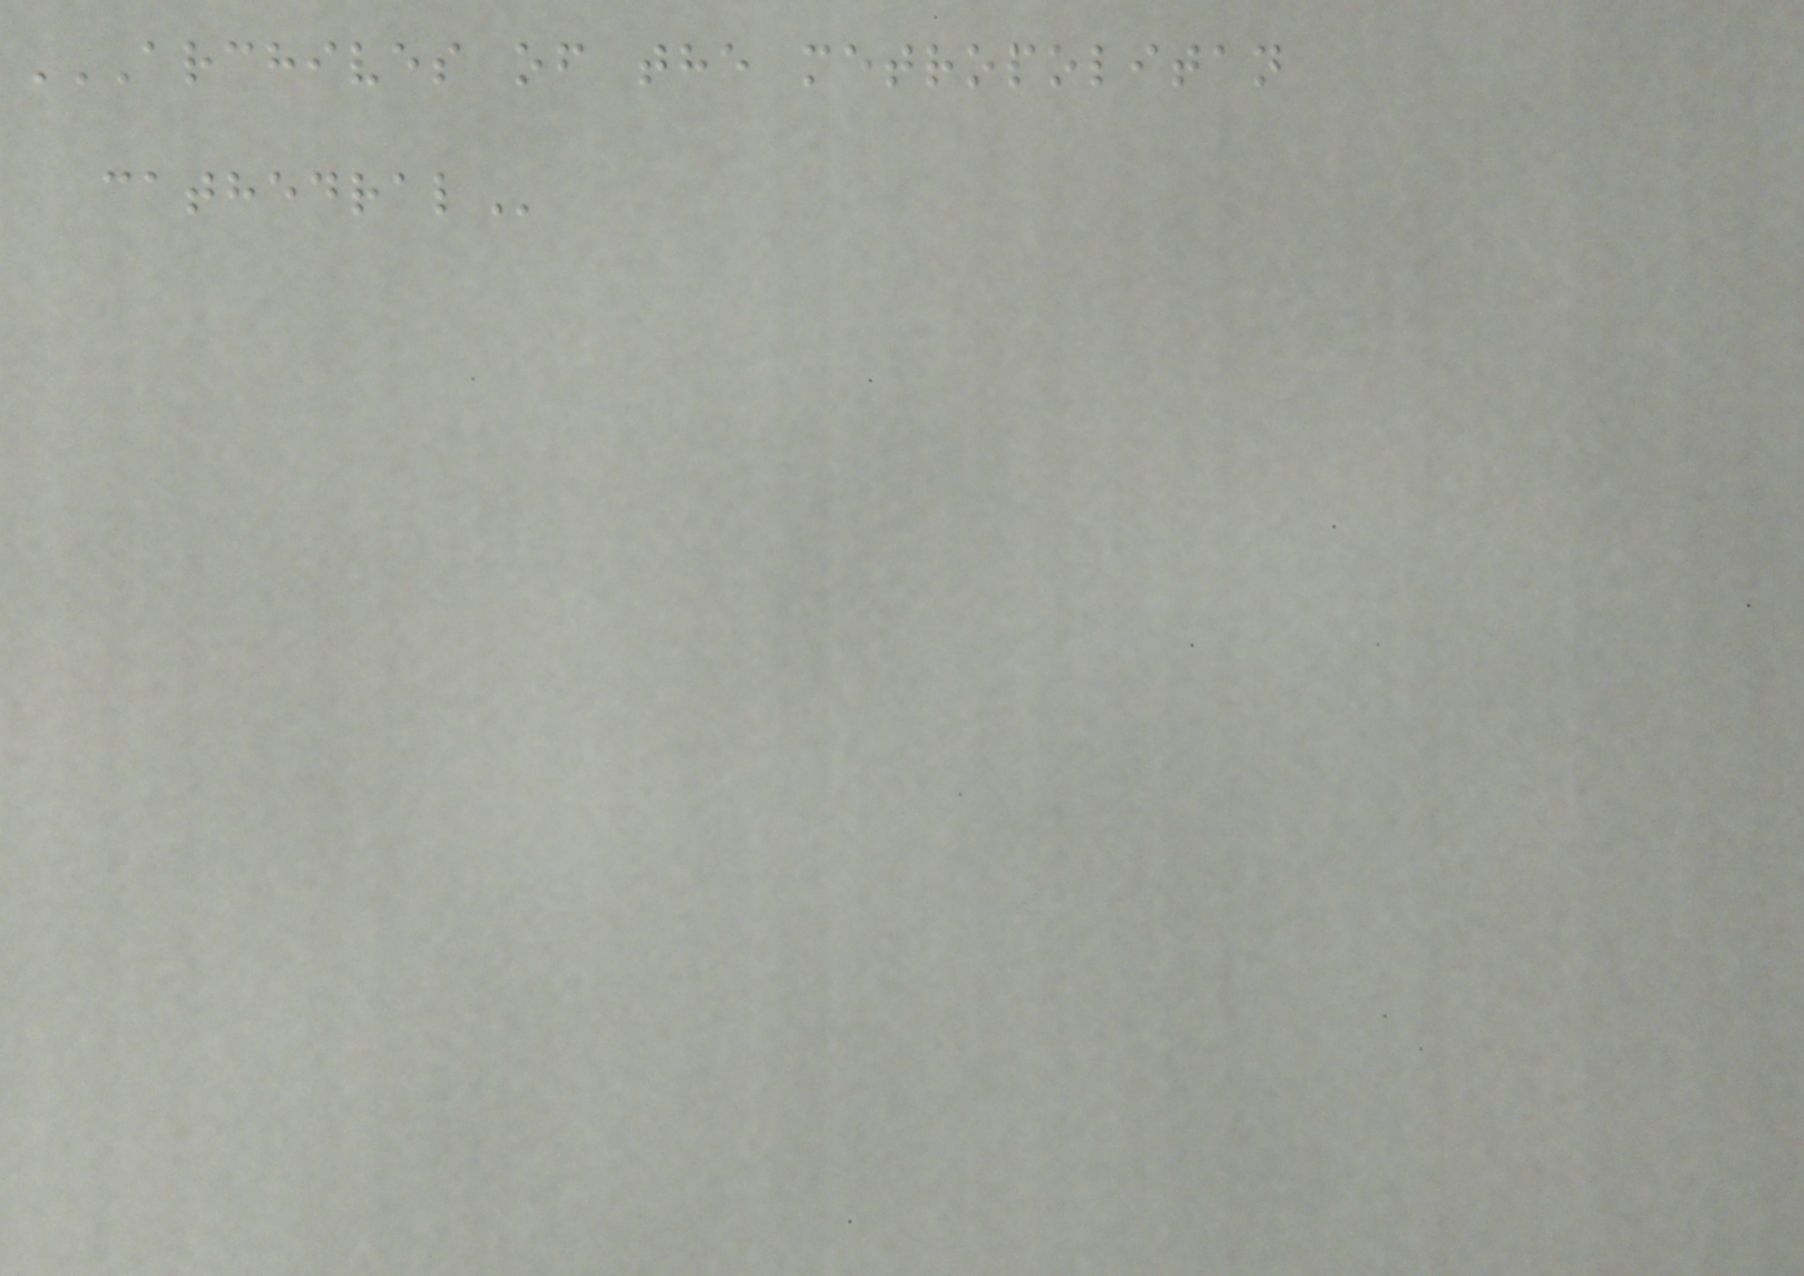ARCHIVES OF THE METROPOLITAN
CATHEDRAL
